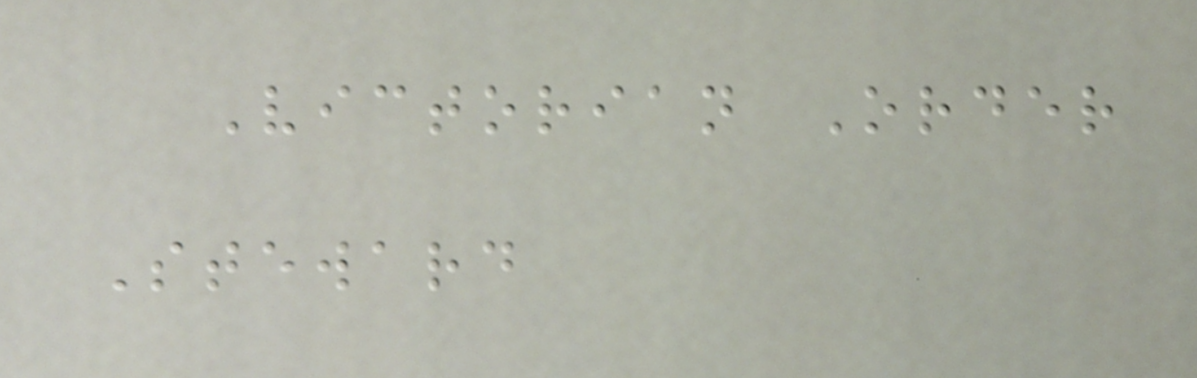Victorian Order
Steward
